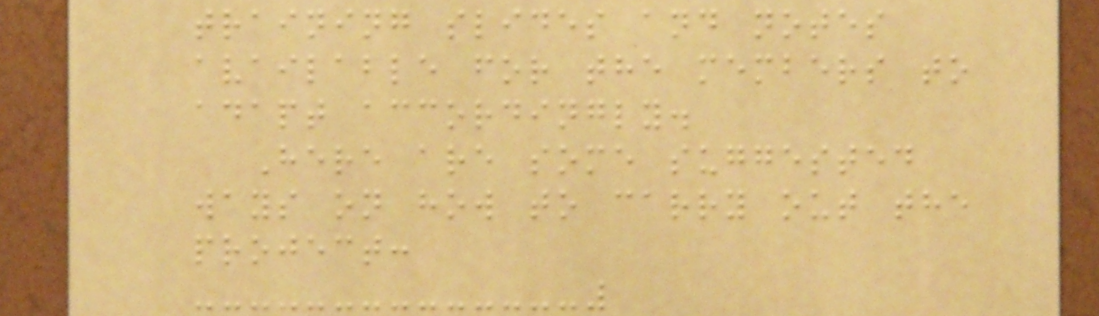training slides and notes
available for the members to
adapt accordingly.
Here are some suggested
ways on how to carry out the
project:
